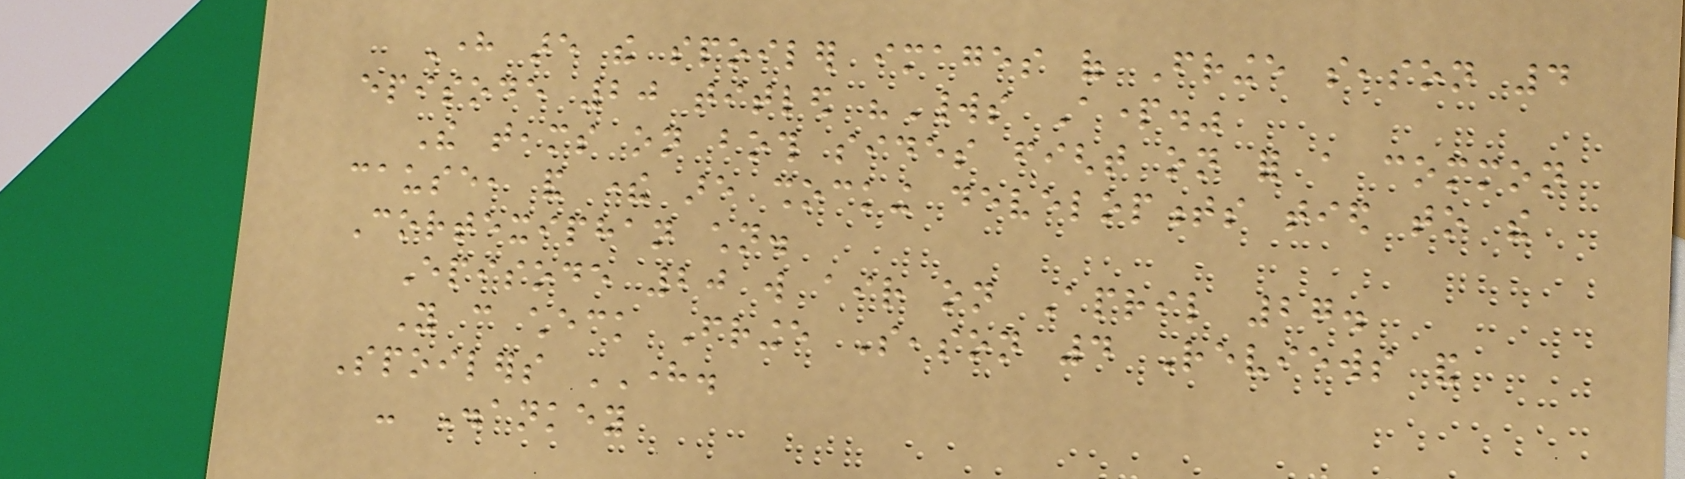Here are the spoiler images of Fringe season 4
episode 20 titled "Worlds Apart."
The teams on both sides fight on for a common
cause, and there are shocking developments tied to the
Cortexiphan children.
Episode 20 will air on April 27.
You can check Fringe Season 4 Reviews and
Spoilers HERE.
- Disankey
